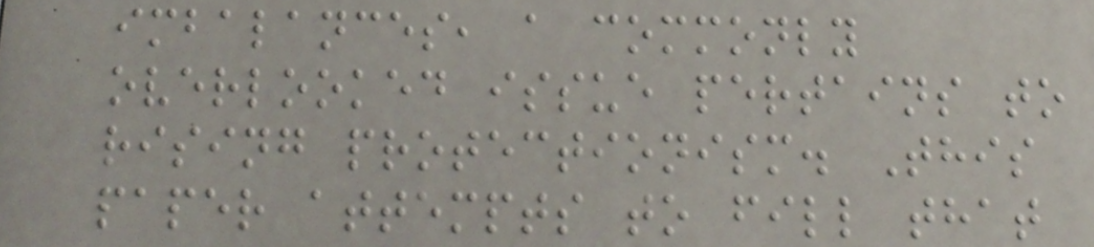imbalances, a commonly
overlooked issue pertains to
rising protectionism. This
paper attempts to fill that
